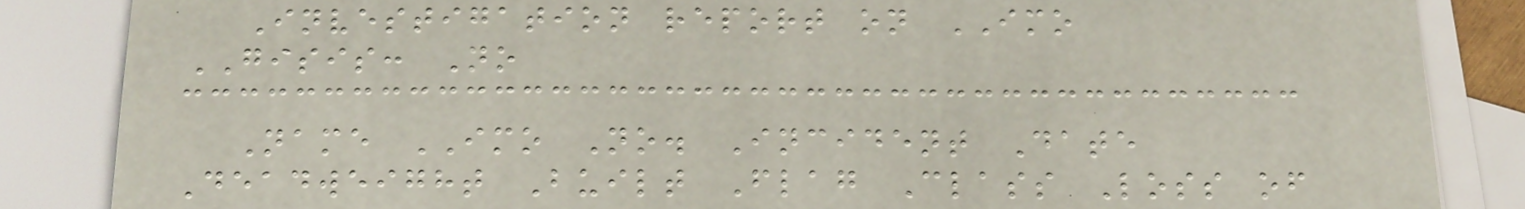Investigation report on IMO
GISIS: No
Name IMO No. Incident Date
Deadweight Built Flag Class Loss of
